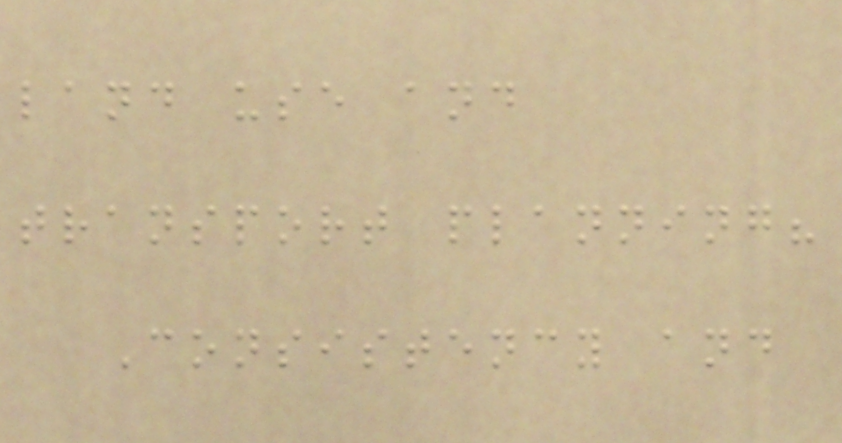land use and
transport planning?
Consistency and
